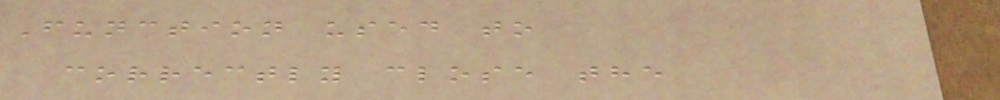Function used to
correctly close the
